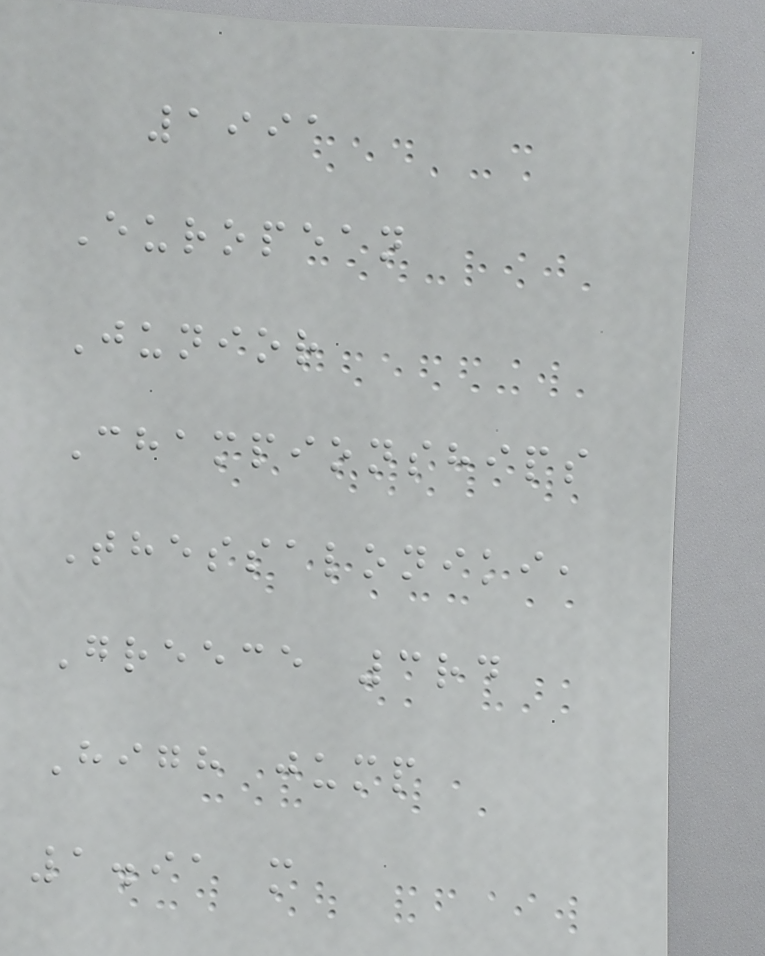1991
European
Junior
Championships
Thessaloniki,
Greece 3rd
High jump
1.91 m
